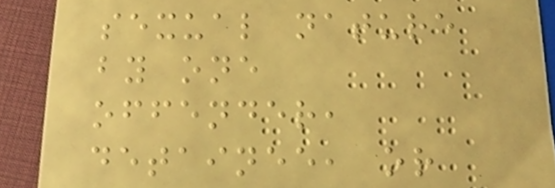sexual nature
by one
offender,
detainee, or
